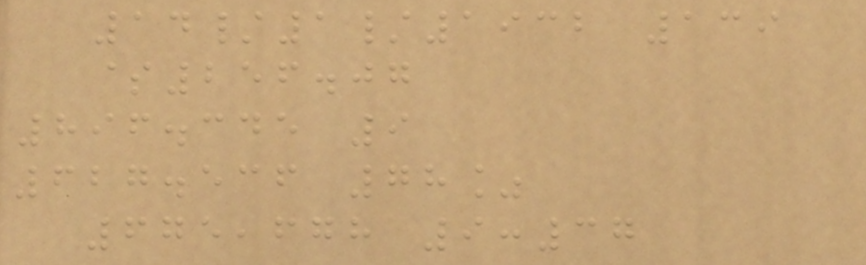14/1/1932 139
$256.07
896.345 9
627.536 78%
675,678 9:37
